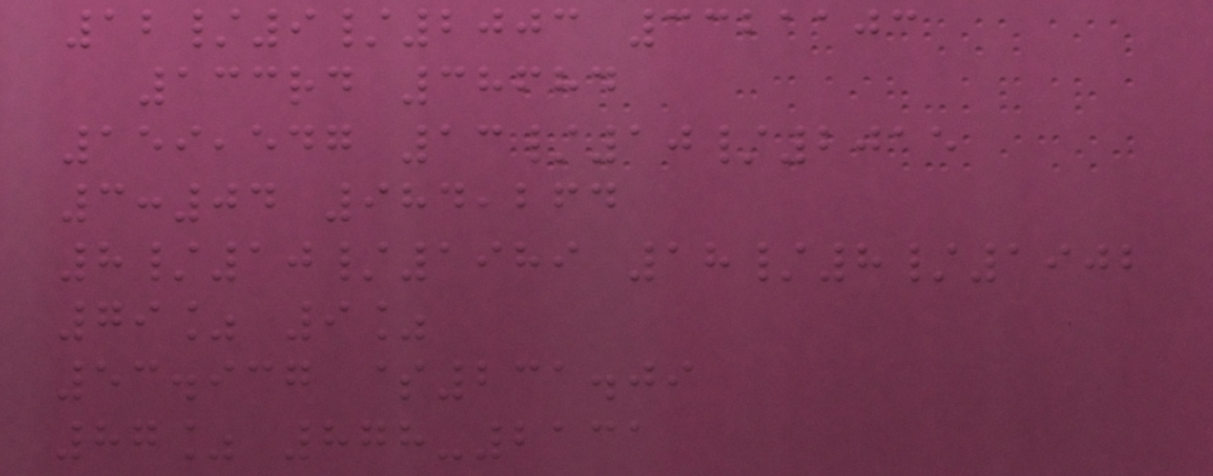12/9/2003 3321103
133rd 38684
159,547 13/10/2015
3:04 984,264
8/10/1989 18/8/1902
79% 9%
53.937 $231.09
87% 878-2131
